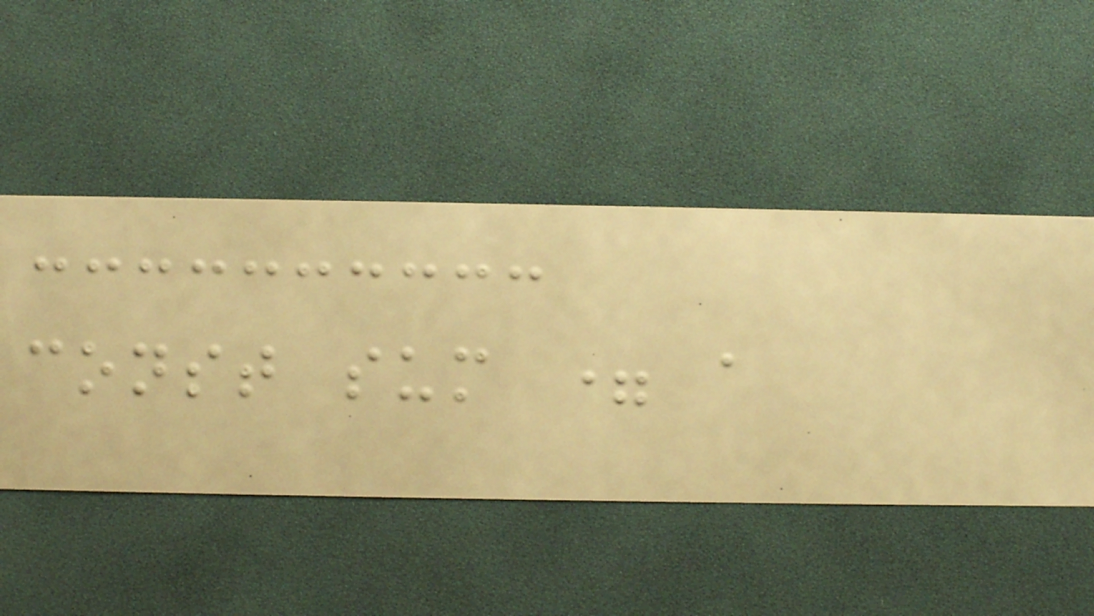const sum = a
